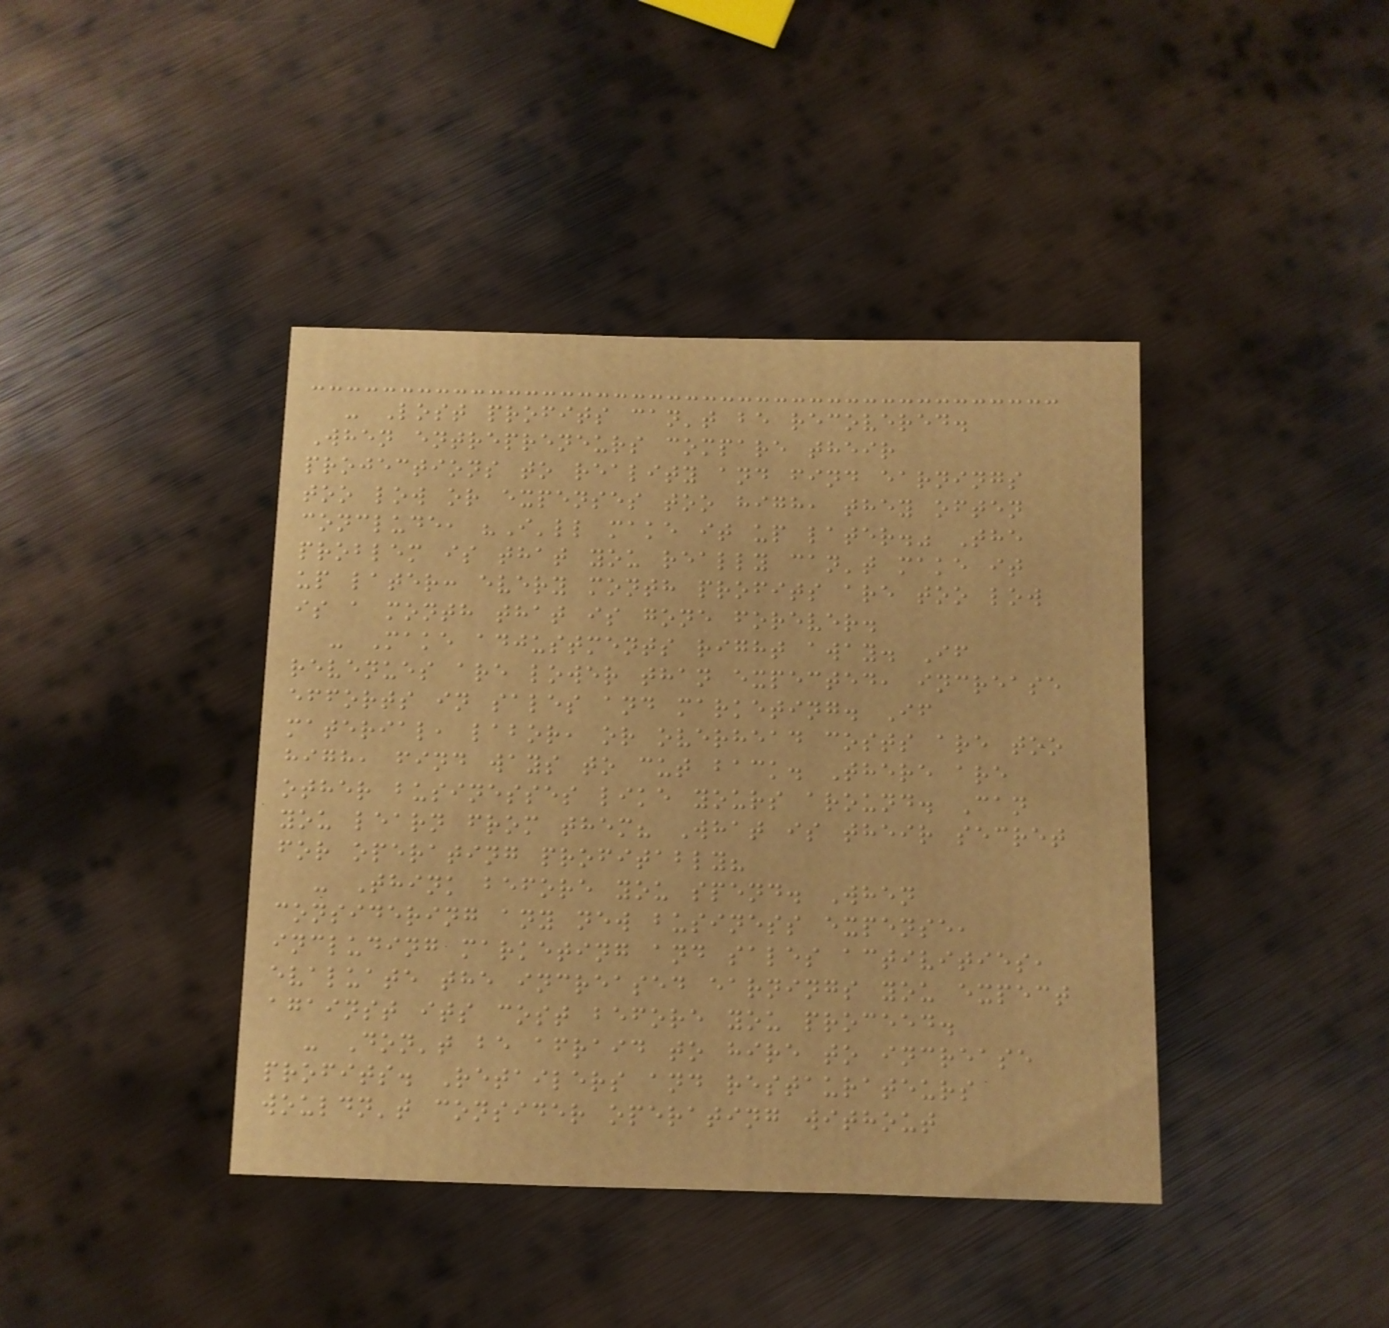- Lost profits can't be recovered.
When entrepreneurs compare their
projections to reality and find earnings
too low or expenses too high, they often
conclude, "I'll make it up later." The
problem is that you really can't make it
up later: every month profits are too low
is a month that is gone forever.
- Make adjustments right away. If
revenues are lower than expected, increase
efforts in sales and marketing. If
material, labor, or overhead costs are too
high, find ways to cut back. There are
other businesses like yours around. Can
you learn from them? What is their secret
for operating profitably?
- Think before you spend. When
considering any new business expense,
including marketing and sales activities,
evaluate the increased earnings you expect
against its cost before you proceed.
- Don't be afraid to hire to increase
profits. Retailers and restaurateurs
wouldn't consider operating without
